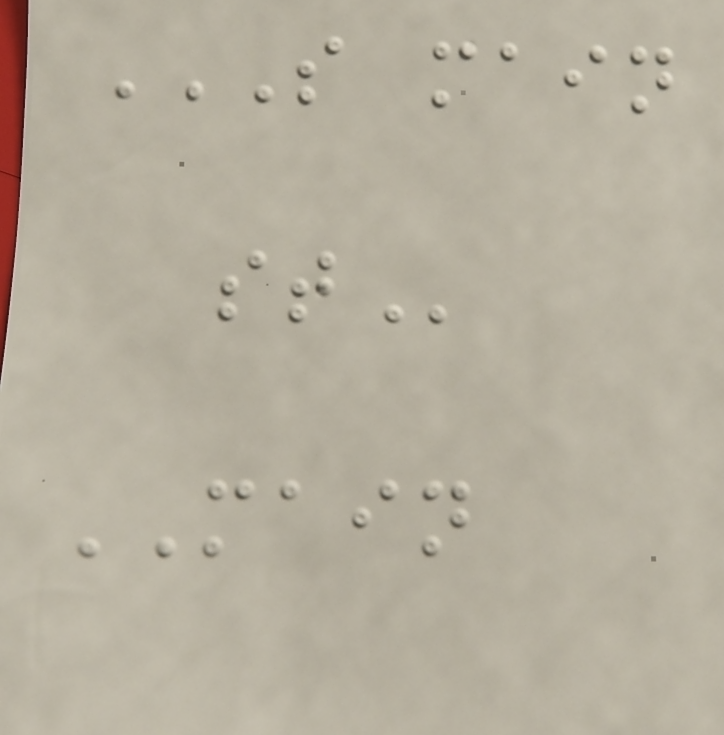S MAIN
ST
MAIN
